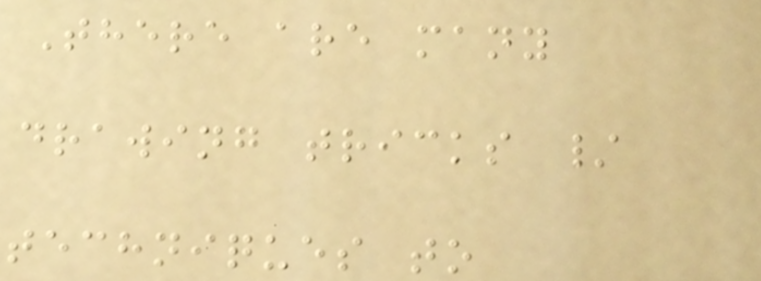There are many
drawing tricks /
techniques to
